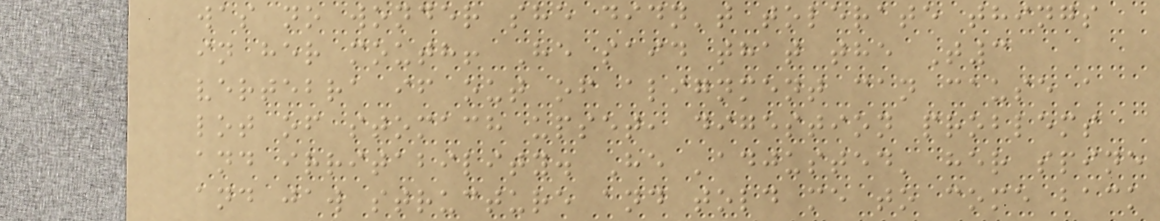was no wonder she didn't tolerate things
in her mouth! He said that the T3
vertebra if out of alignment can cause a
lot of stomach upset, digestion problems
and irritability. He 'adjusted' her spine
and jaw structure and told me to come back
